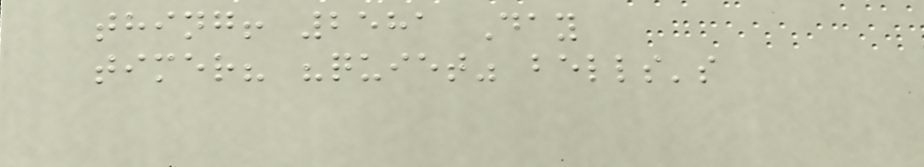thing! 2581 Day
timer? "quiet" bells's
